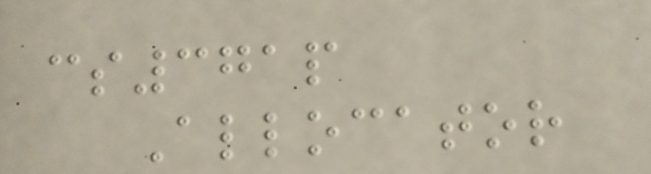cs371p
Allocator
